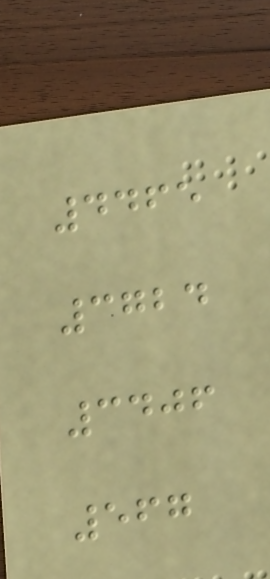4465
3724
3406
567
